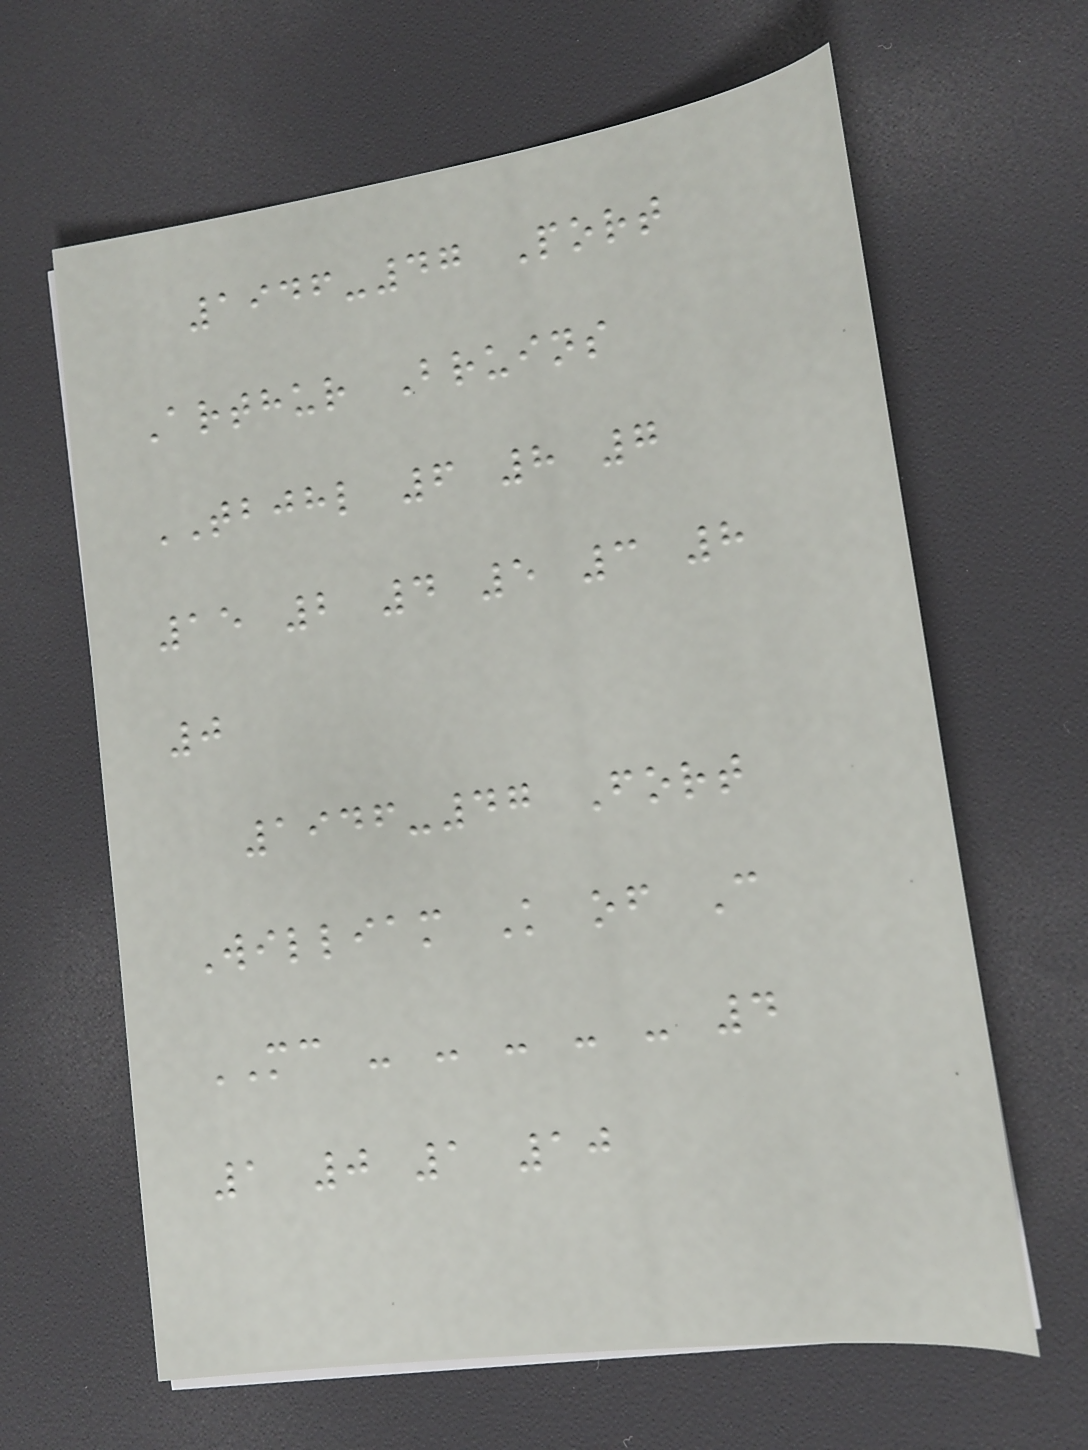1946-47 Port
Arthur Bruins
TBJHL 6 8 7
15 2 4 5 3 8
0
1946-47 Fort
William K of C
MC - - - - - 4
1 0 1 10
